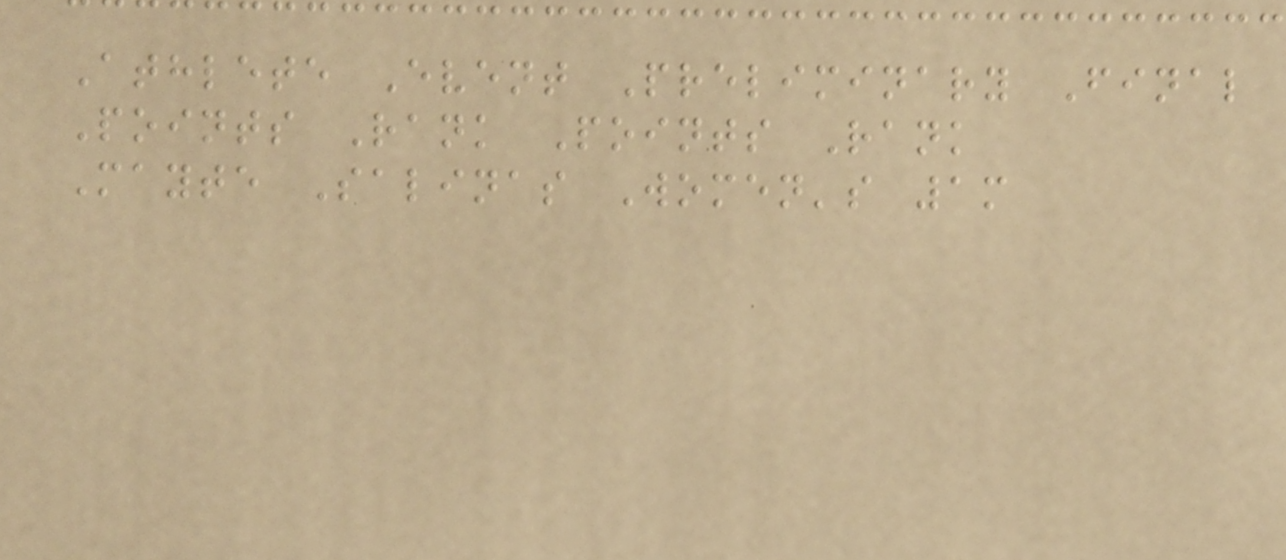Athlete Event Preliminary Final
Points Rank Points Rank
Mayte Salinas Women's 1m
